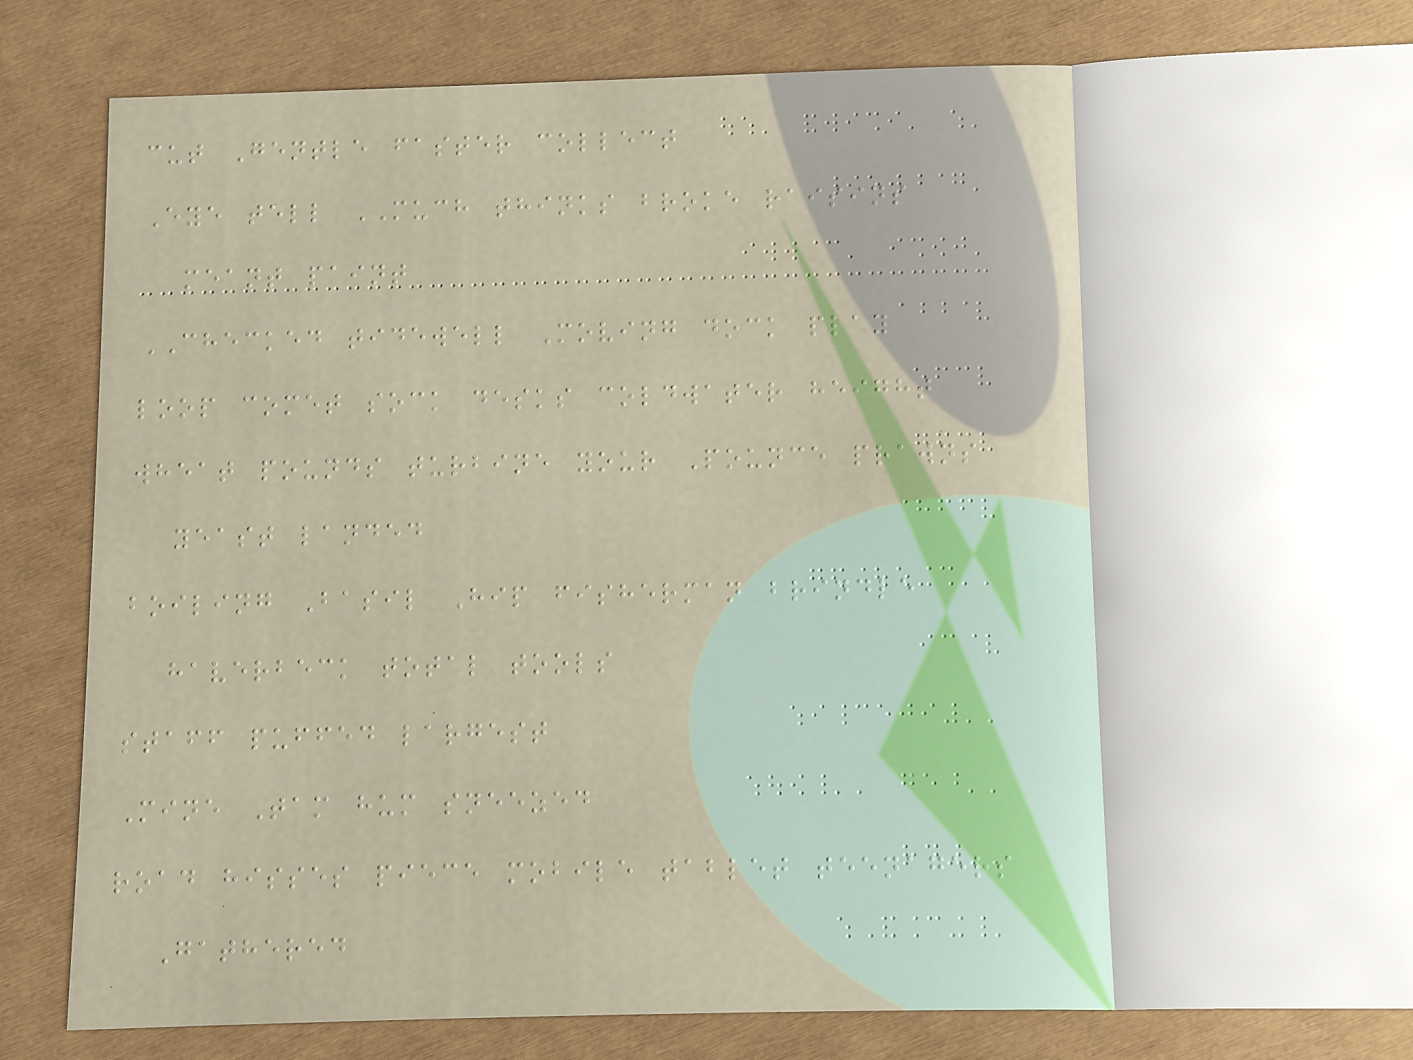cut Gentle faster collect
Eye tell MUCH thinks broke raisins
meant paint
CHECKED tidewell Moving dock play
loop comet sock desks coldwater height
wheat pounds turbine your Pounce prawns
yeast landed
boiling Basil Hip fisherman brindle
haverbeck total tools
staff puffed largest
Mine Tam hum sneezed
road hisses piece mobile tablet teenagers
Gathered
